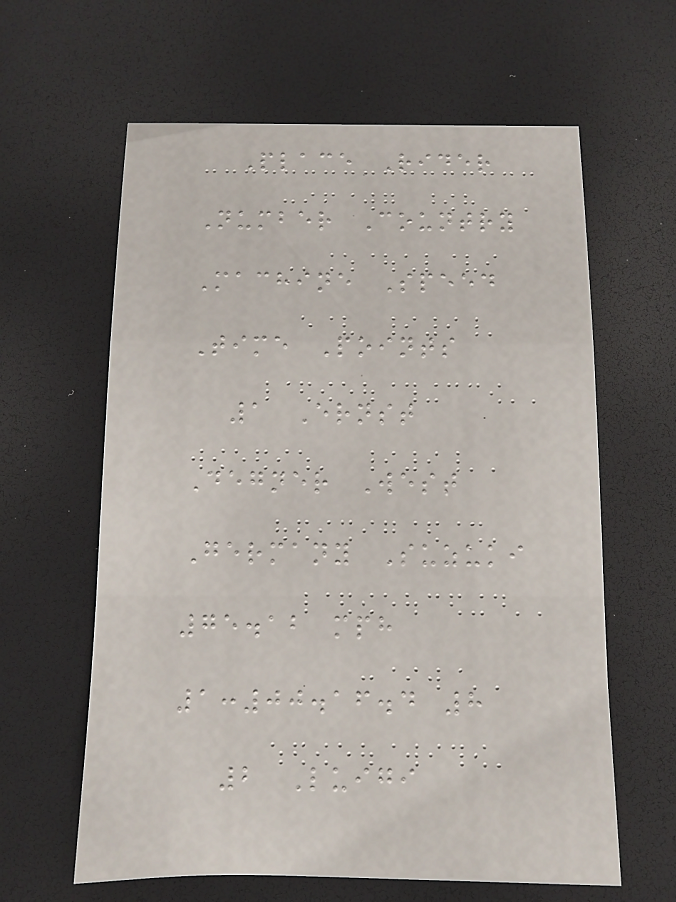Place Rider
Number Country
Machine Speed
Time Points
1 Ernst
Degner West
Germany Suzuki
75.12 mph
1:00.16.4 8
2 Luigi
